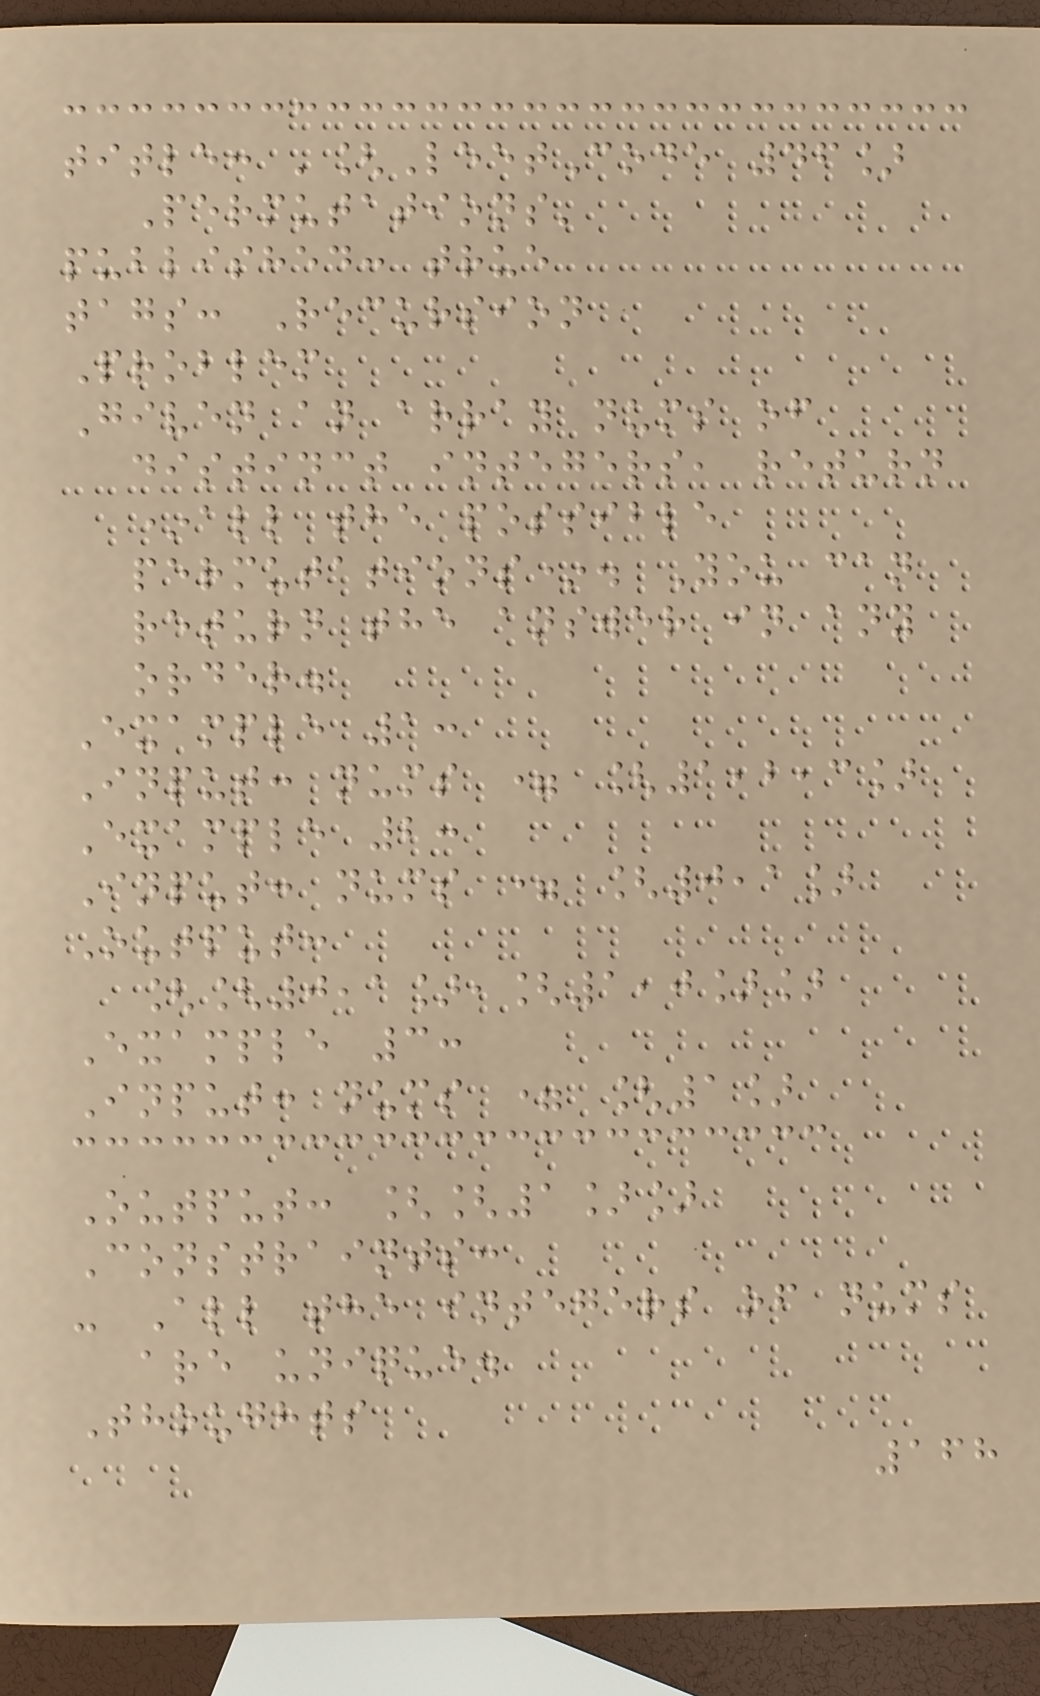title: '[LeetCode 46]
Permutations'
published: true
tags: Recursion
Problem
Given an array nums of
distinct integers, return
*all the possible
permutations*. You can
return the answer in any
order.
Example 1:
Input: nums = [1,2,3]
Example 2:
Input: nums = [0,1]
Output:
[[0,1],[1,0]]
Example 3:
Input: nums = [1]
Output: [[1]]
Constraints:
- All the integers of nums
are unique.
Thoughts
168
